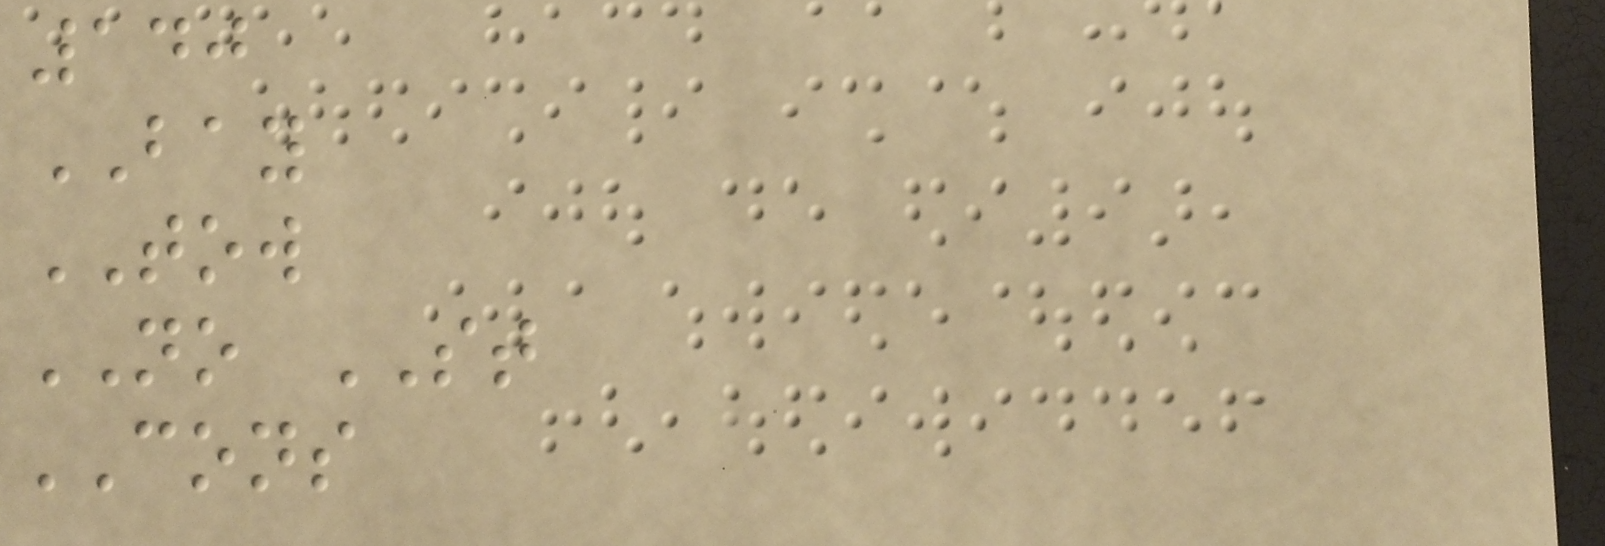140
BAY
TOW
NO ST
CONS
